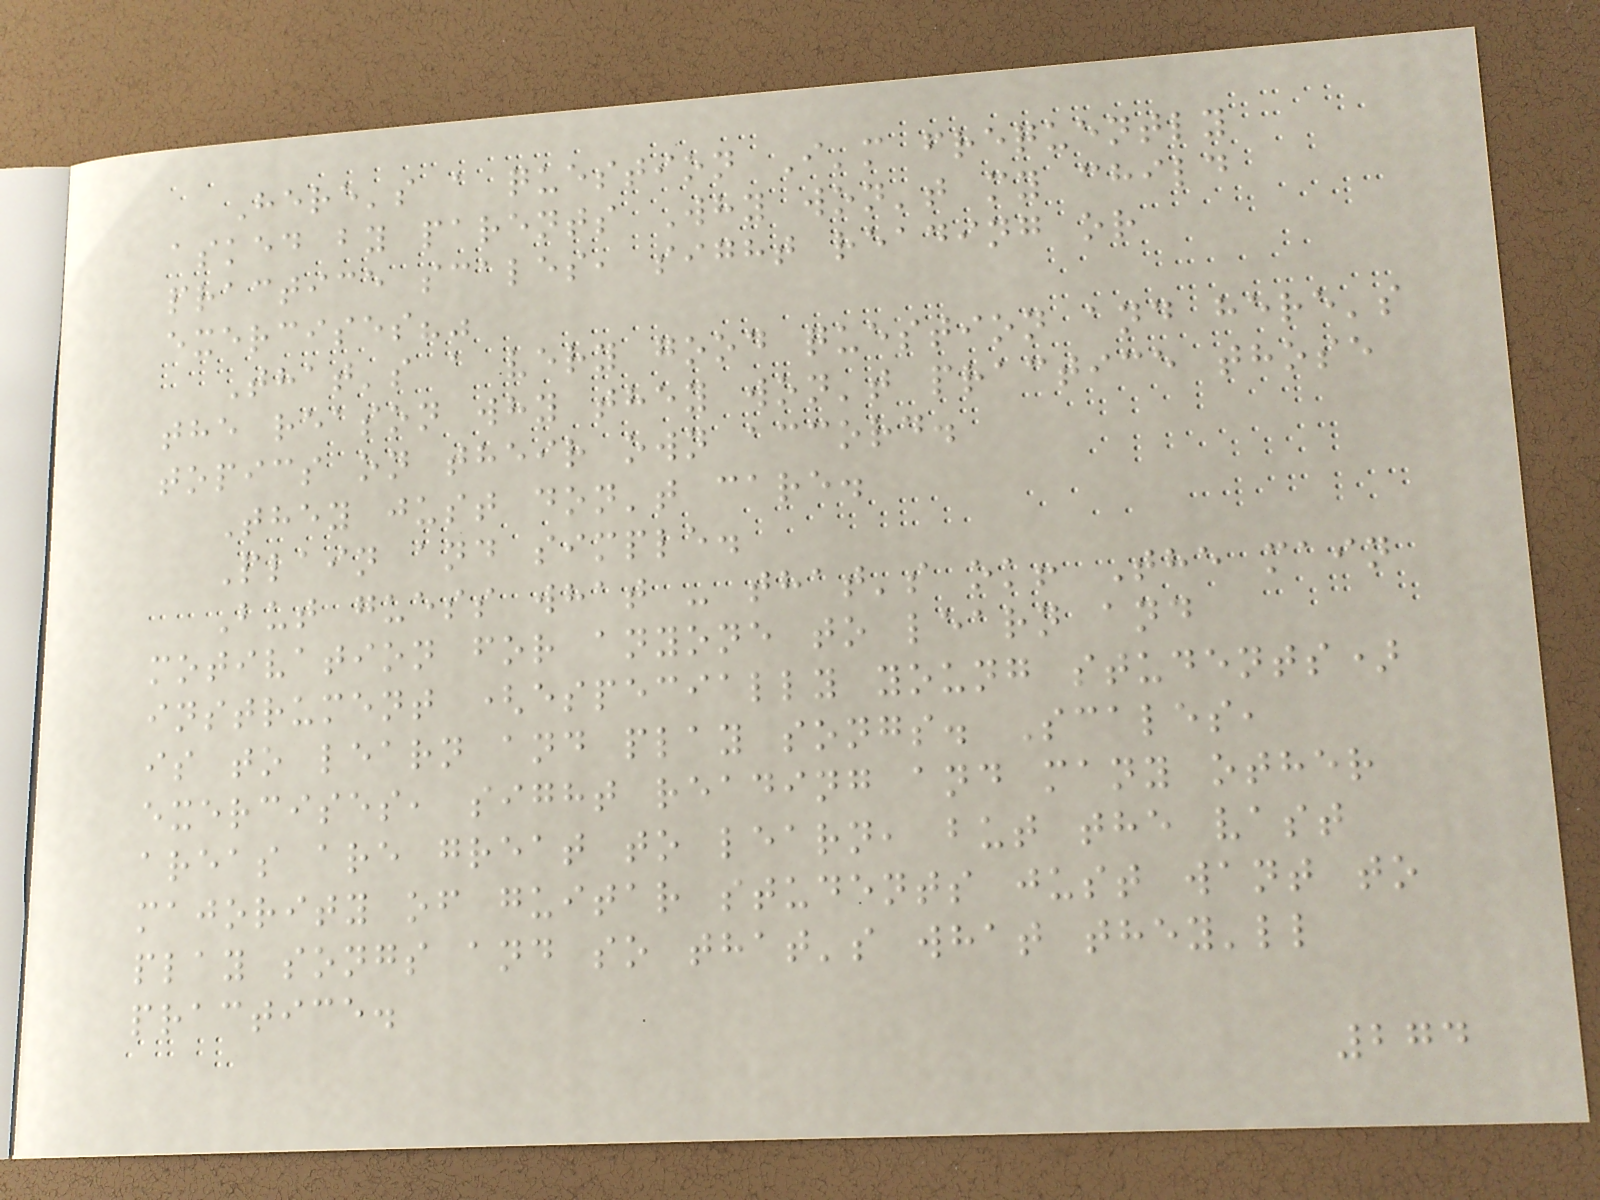Here's a question I'm frequently
asked by parents Why won't my child
practice scales, sight reading or
exercises?"
That's a very good question and here's
the reason why they won't practice those
topics on their own accord.
They just don't care.
Plain and simple.
But guess what - that's ok! The main
motivation for anyone to learn and
instrument (especially young students)
is to learn and play songs. Scales,
exercises, sight reading and many other
areas are great to learn, but the vast
majority of guitar students just want to
play songs and so that's what they'll
practice.
274
